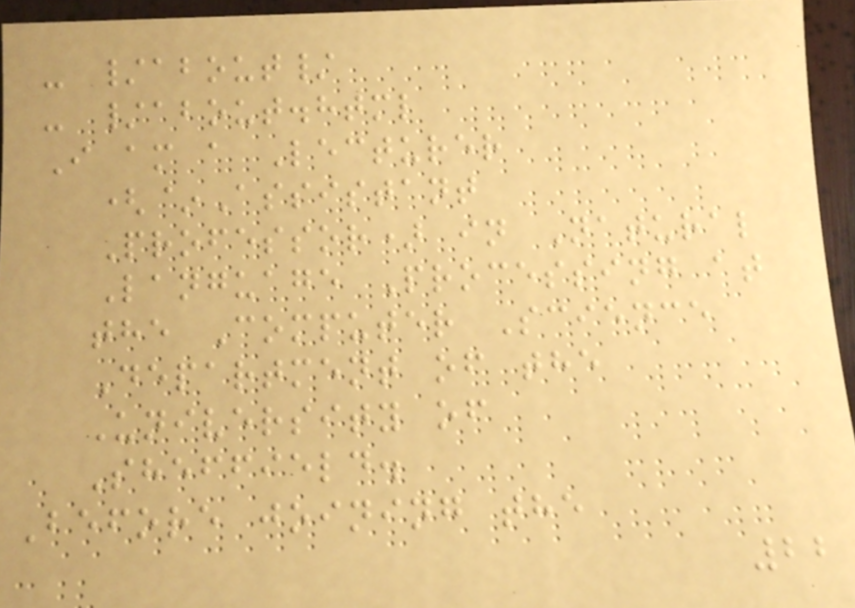- /about/
- /about.html
I am a Lecturer
(~Assistant
Professor) in Natural
Language Processing at
the Computer Science
Department of the
University of
Sheffield.
Before joining the
22
